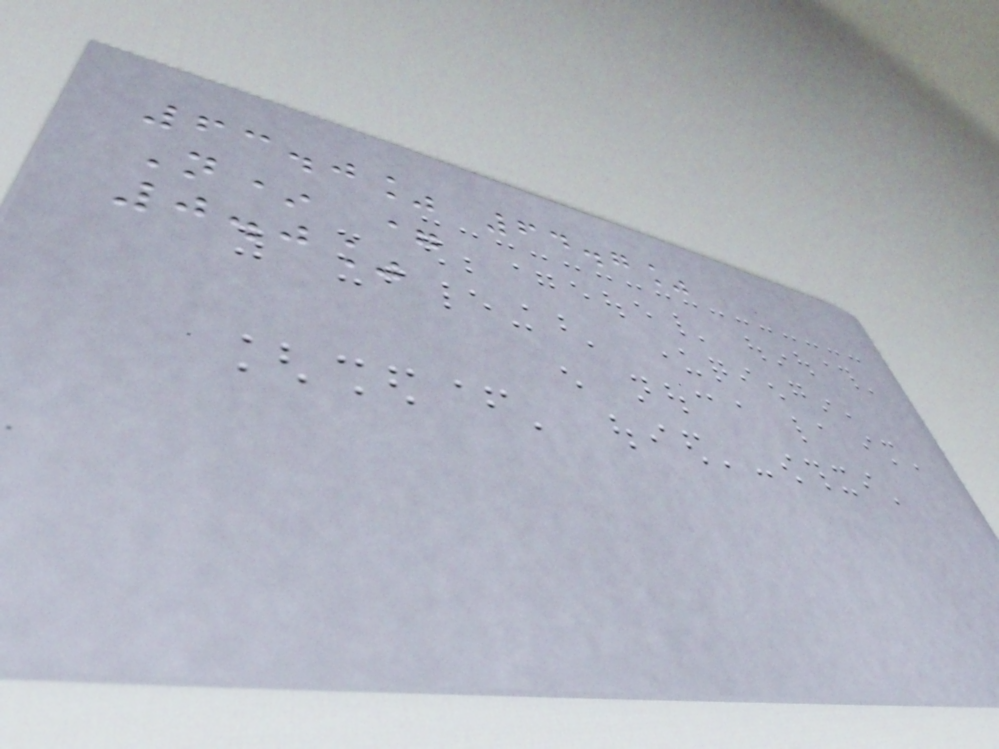63.0% 64.7%
N* =
0.0%
